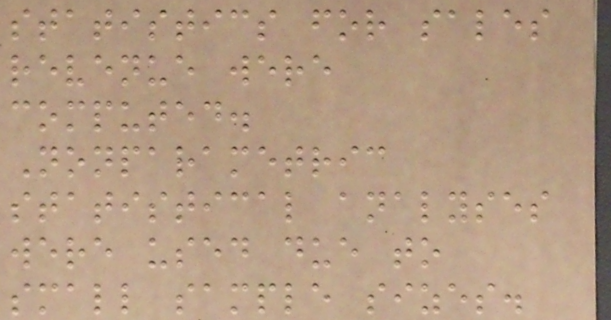statistics for sales
revenue were
computed.
Nonparametric
statistical analyses
were used due to
small sample sizes.
